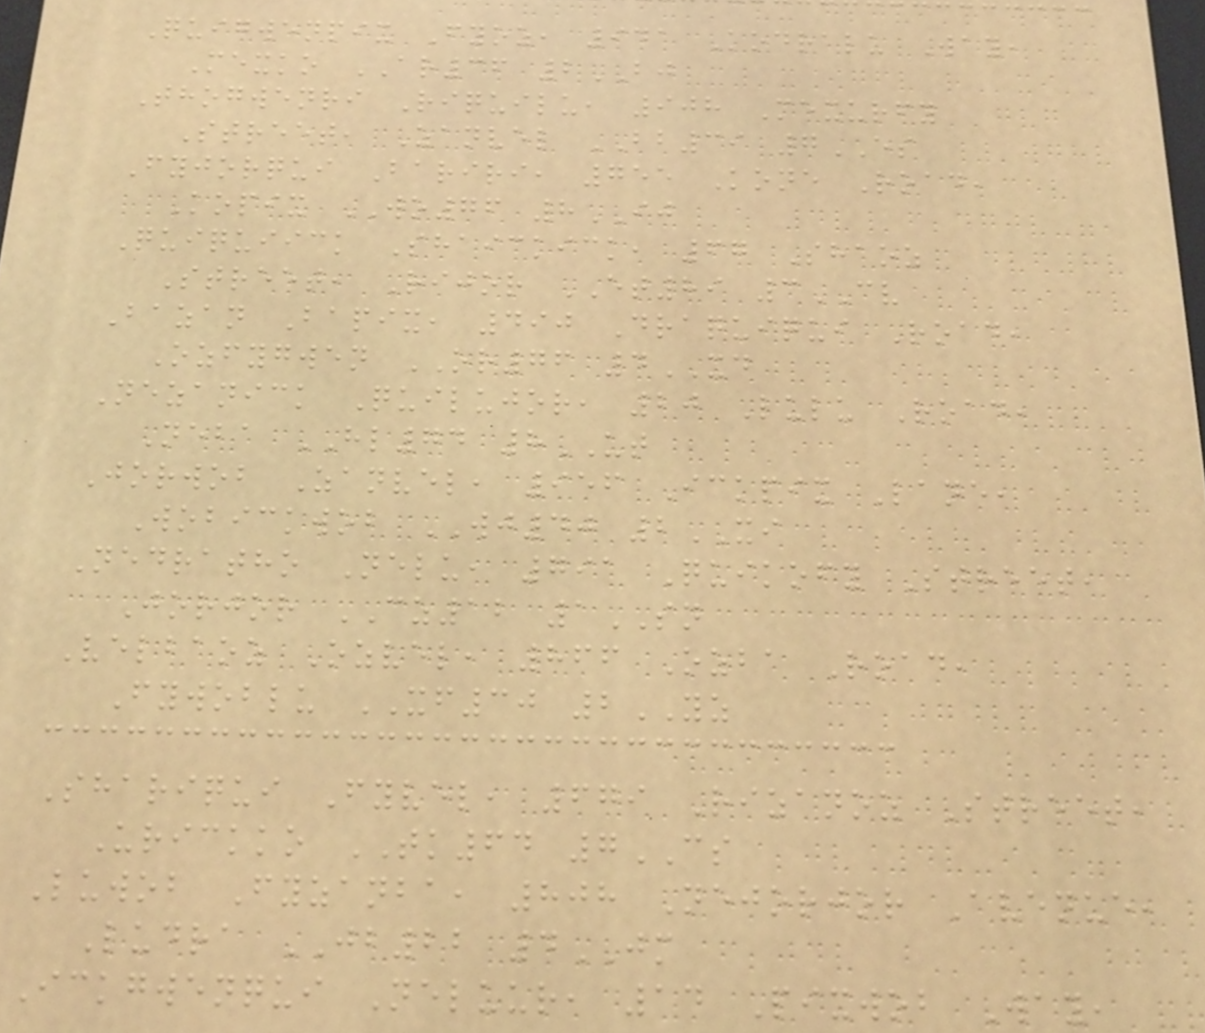Quigwenpix Fyoz, 941 Kodralu Way,
Mexko AR36 2BJ
Thogwenri Riquilu, 908 Mexurfy
Street, Zanvel BB39 7ES
Fyjorqui Bariri, 755 Kone Road,
Kopix WO76 8IJ
Quiquiick Shaickick, 67 Shaoz
Street, Rijor ET89 3CV
Bazan Bapix, 490 Draquiqui Road,
Ozfygwen OR76 4XD
Nezanick Quilujor, 20 Lulu Road,
Neba HL74 8UT
Jorwob Zanvel, 956 Ickpix Lane,
Wobickwob WJ40 2XI
Nedratho Nelu, 791 Quikofy Street,
Jorjor CZ12 1SN
Velbaoz Ozvel, 866 Ozba Road,
Fywoblu XF30 2YZ
Shariqui Fyvel, 679 Rizanoz Street,
Urickko TK64 7CS
Luwob Fyzanba, 808 Nejorjor Avenue,
Ludra JB22 4JM
Ickgwenqui Neluur, 14 Pixwob Way,
